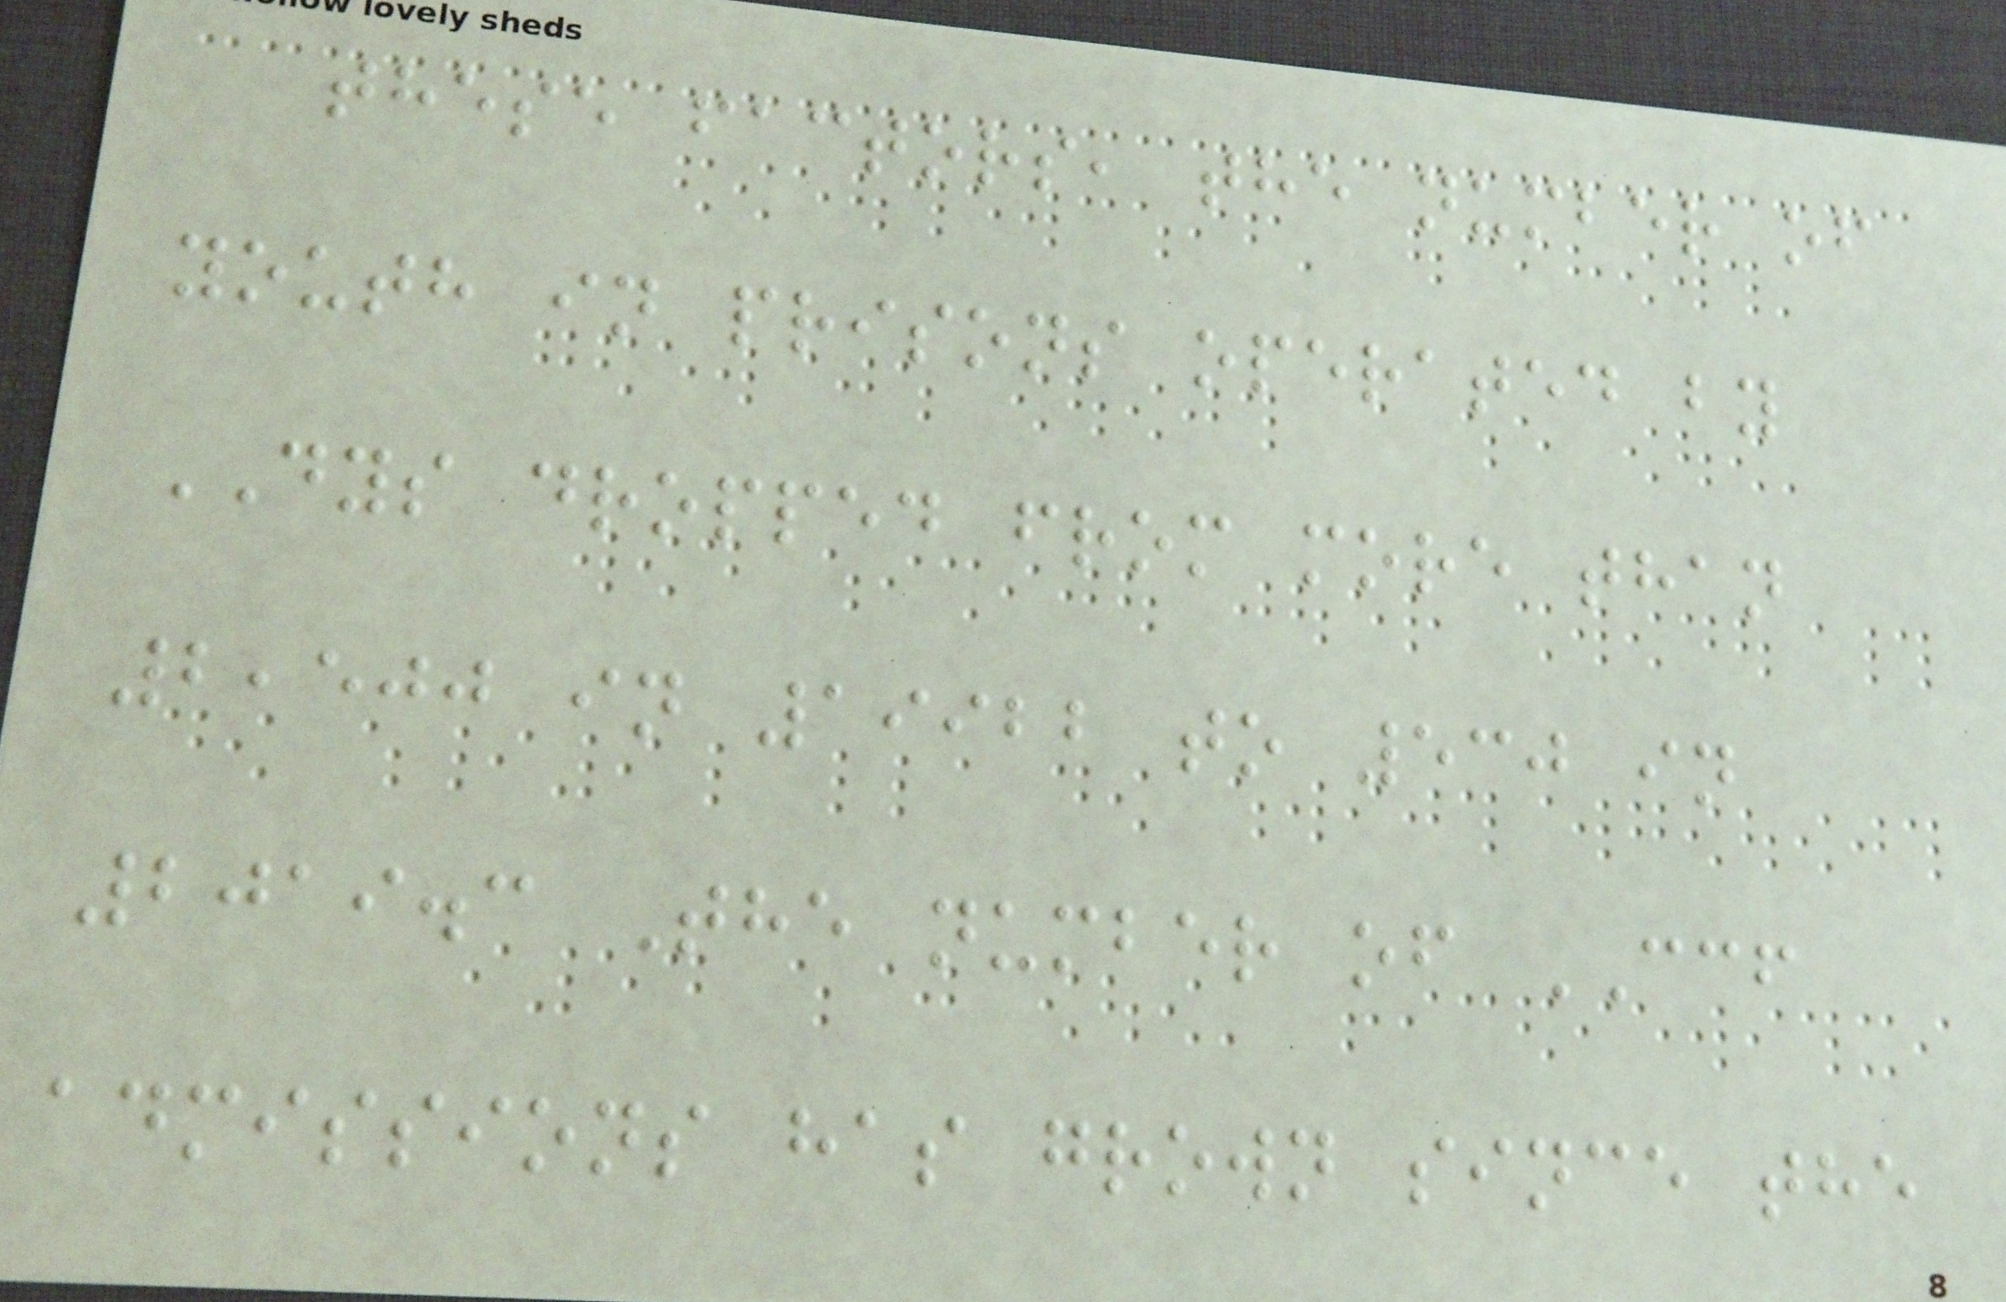these factors, the number of
youth in prisons operated by
DYS dropped from more than
2,500 in 19922 to 530 in
2019.3 The number of CCF
admissions has grown since the
